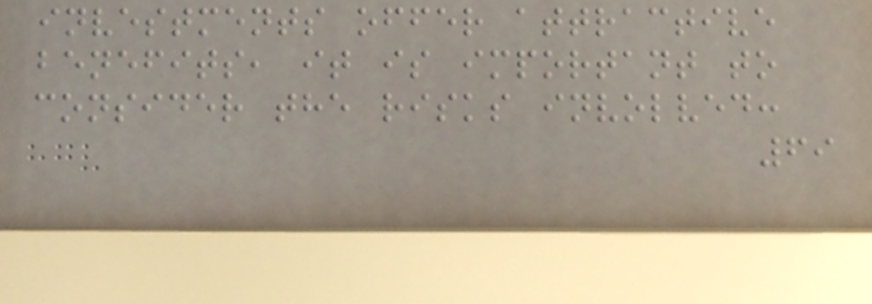investments offer attractive
benefits, it is important to
consider the risks involved:
69
